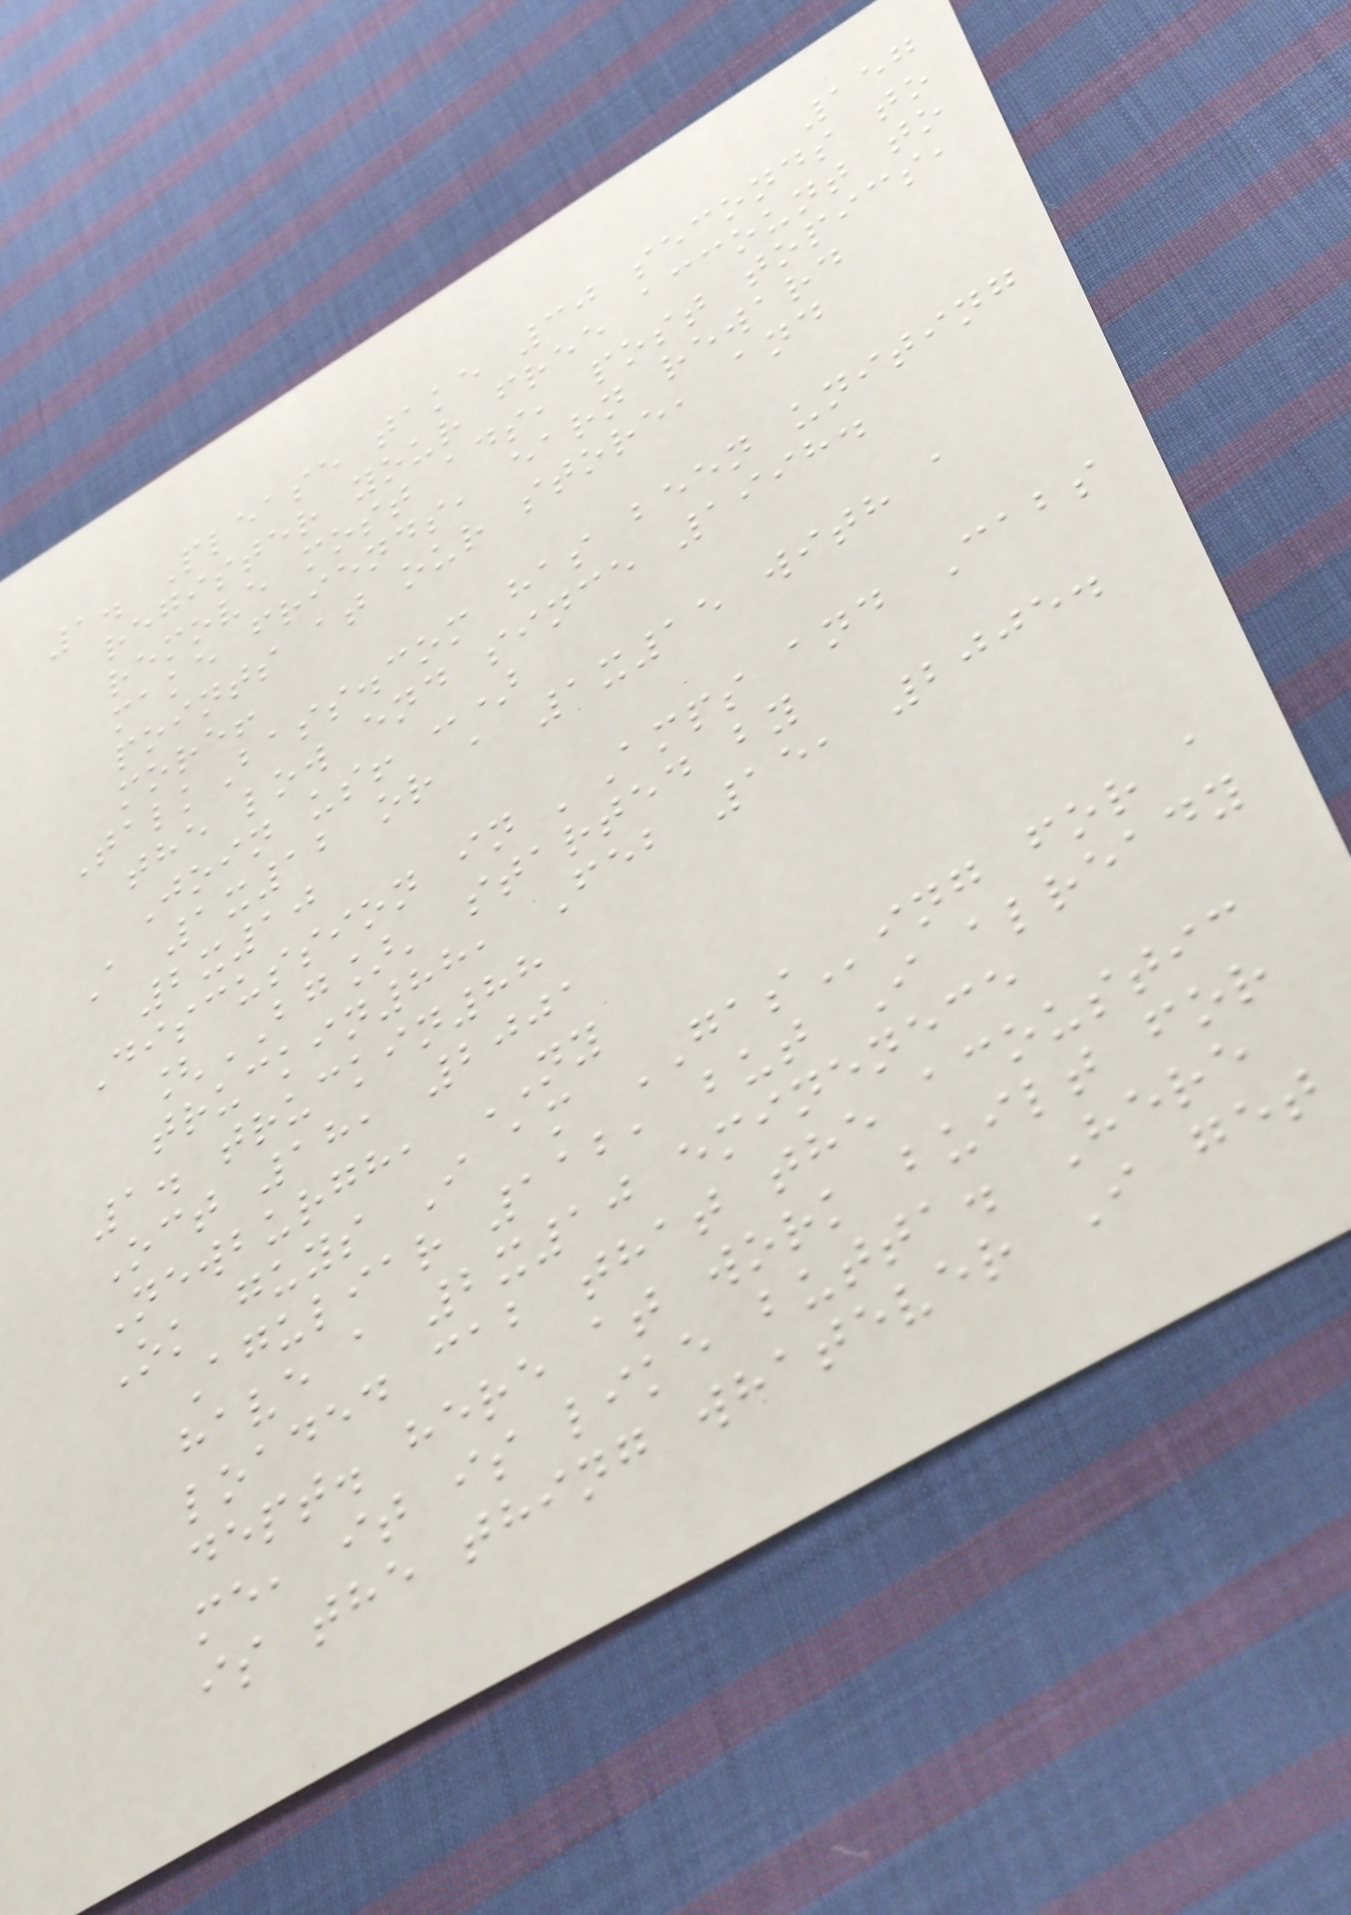157
1. Please take 30 seconds to
register your free account to
remove most ads, post topics,
make friends, earn reward
points at our store, and
more!
TalkBass.com has been uniting
the low end since 1998.
Join us! :)
A 1x12 or a 1x15 with a
2x10
Discussion in 'Amps and Cabs
[BG]' started by
truckin88, Feb 15, 2005.
1. truckin88
Oct 18, 2001
Newburgh, NY
Ok guys I am GASing for a
Aguliar 112, but I already
have a 2x10 eminenece
loaded cab that the acoustic
dept. here at work built for
me, it is like butta. Here
is the thing whatever I get
